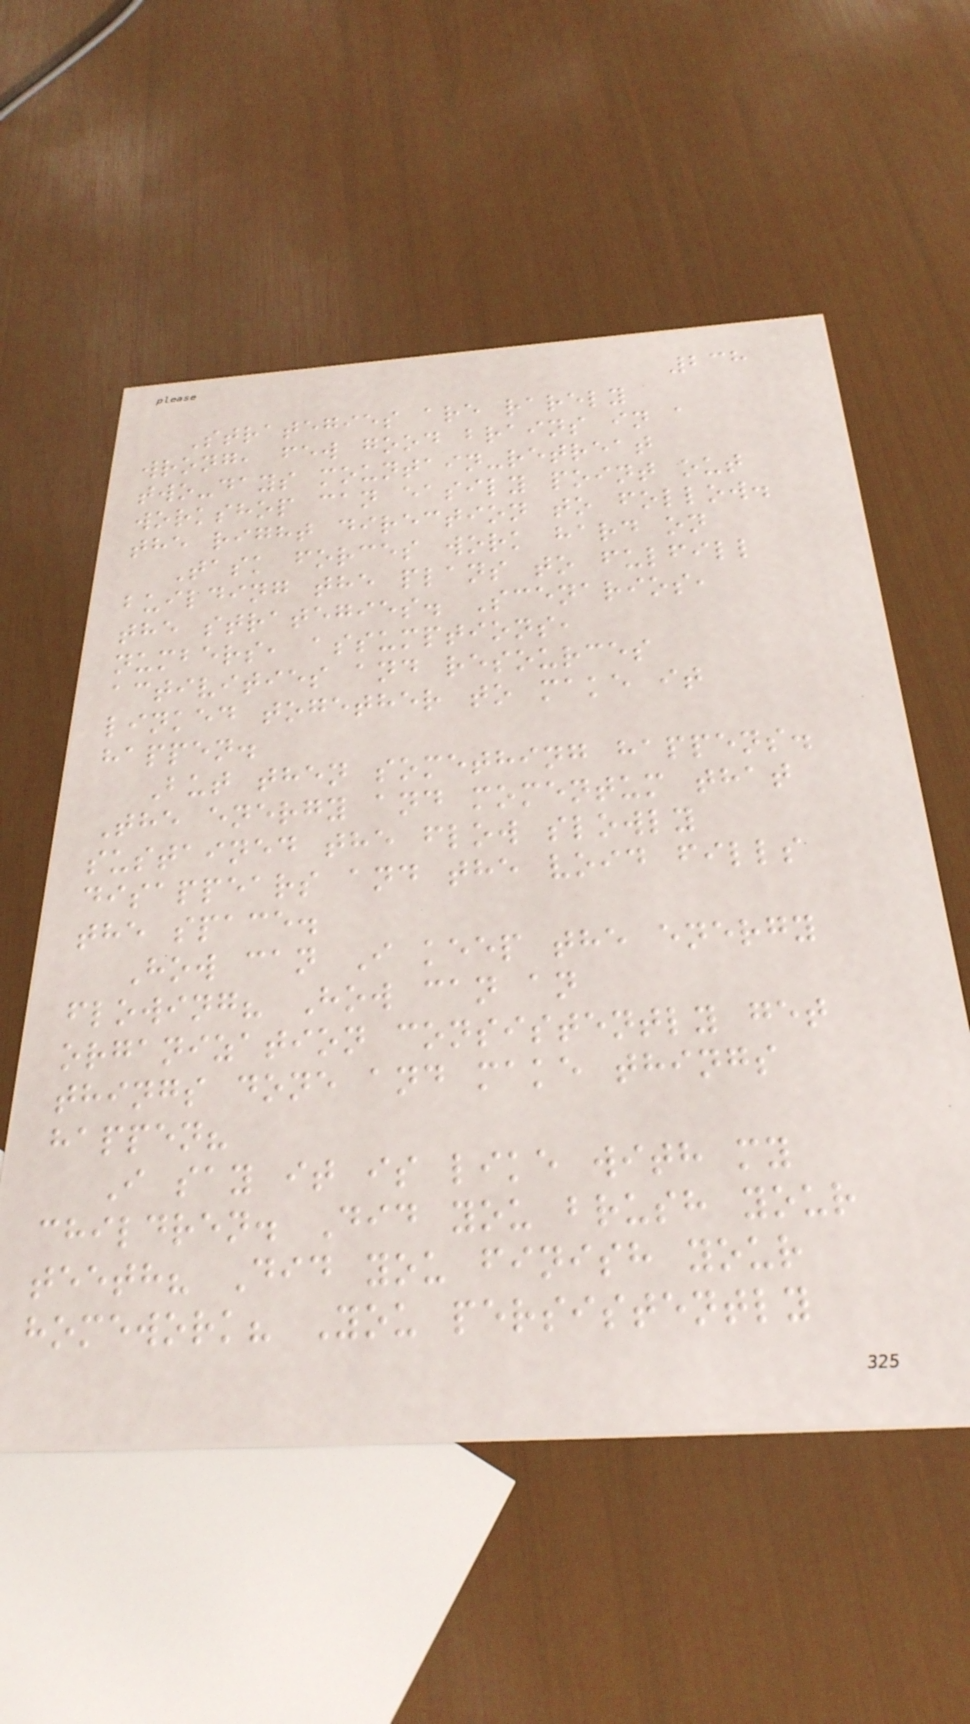238
Strategies are rarely
wrong, few good brains in a
two-days mountain-retreat
workshop can easily point out
the right direction to follow.
Task forces work hard on
building the plans to fulfill
the strategies. Scenarios,
numbers, assumptions,
activities and resources
linked together to make it
happen.
But then something happens.
The energy and momentum that
sustained the flow slowly
disappears and the void fills
the space.
How can I keep the energy
flowing? How can an
organization consistently get
things done and make things
happen?
I say it is like with my
children. Did you brush your
teeth? Did you finish your
homework? You persistently
